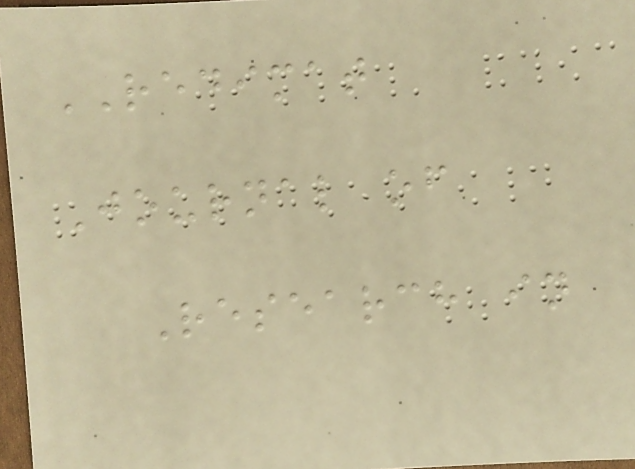REDIMAT
Journal of
Research in
